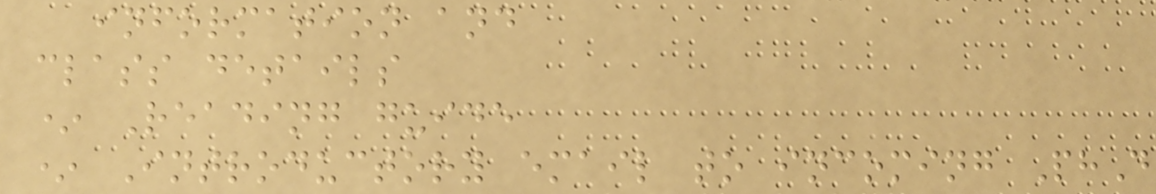information and
class details
* Reading guide
* Introductory email to incoming PhD
